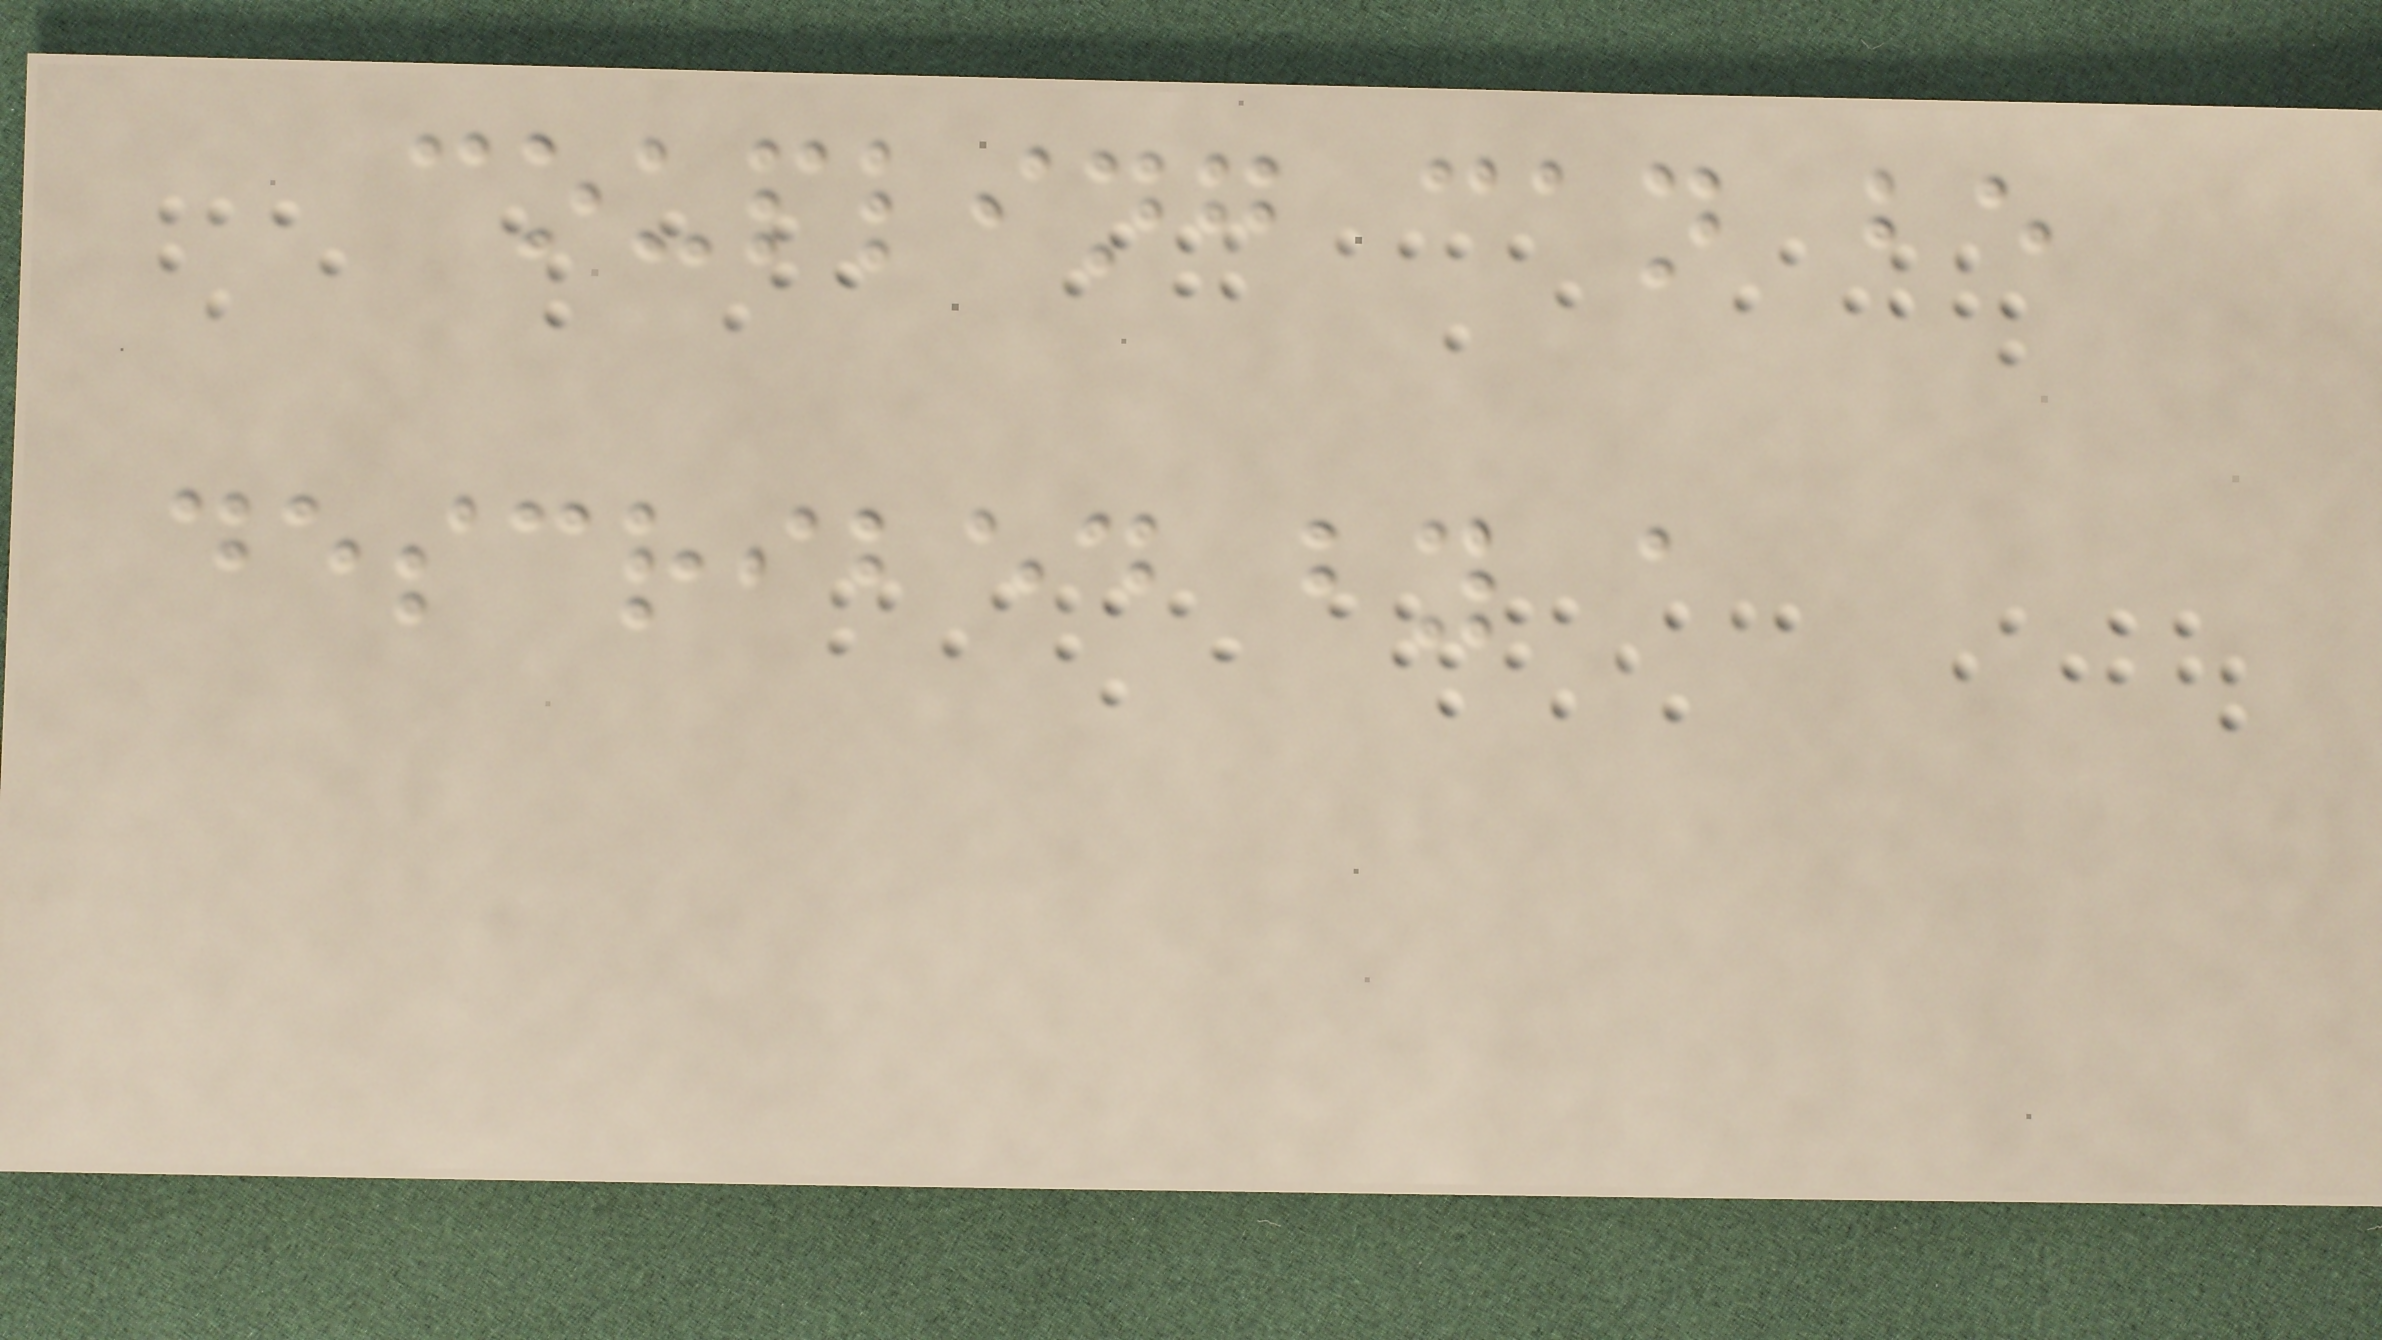coupling can be
described by a
